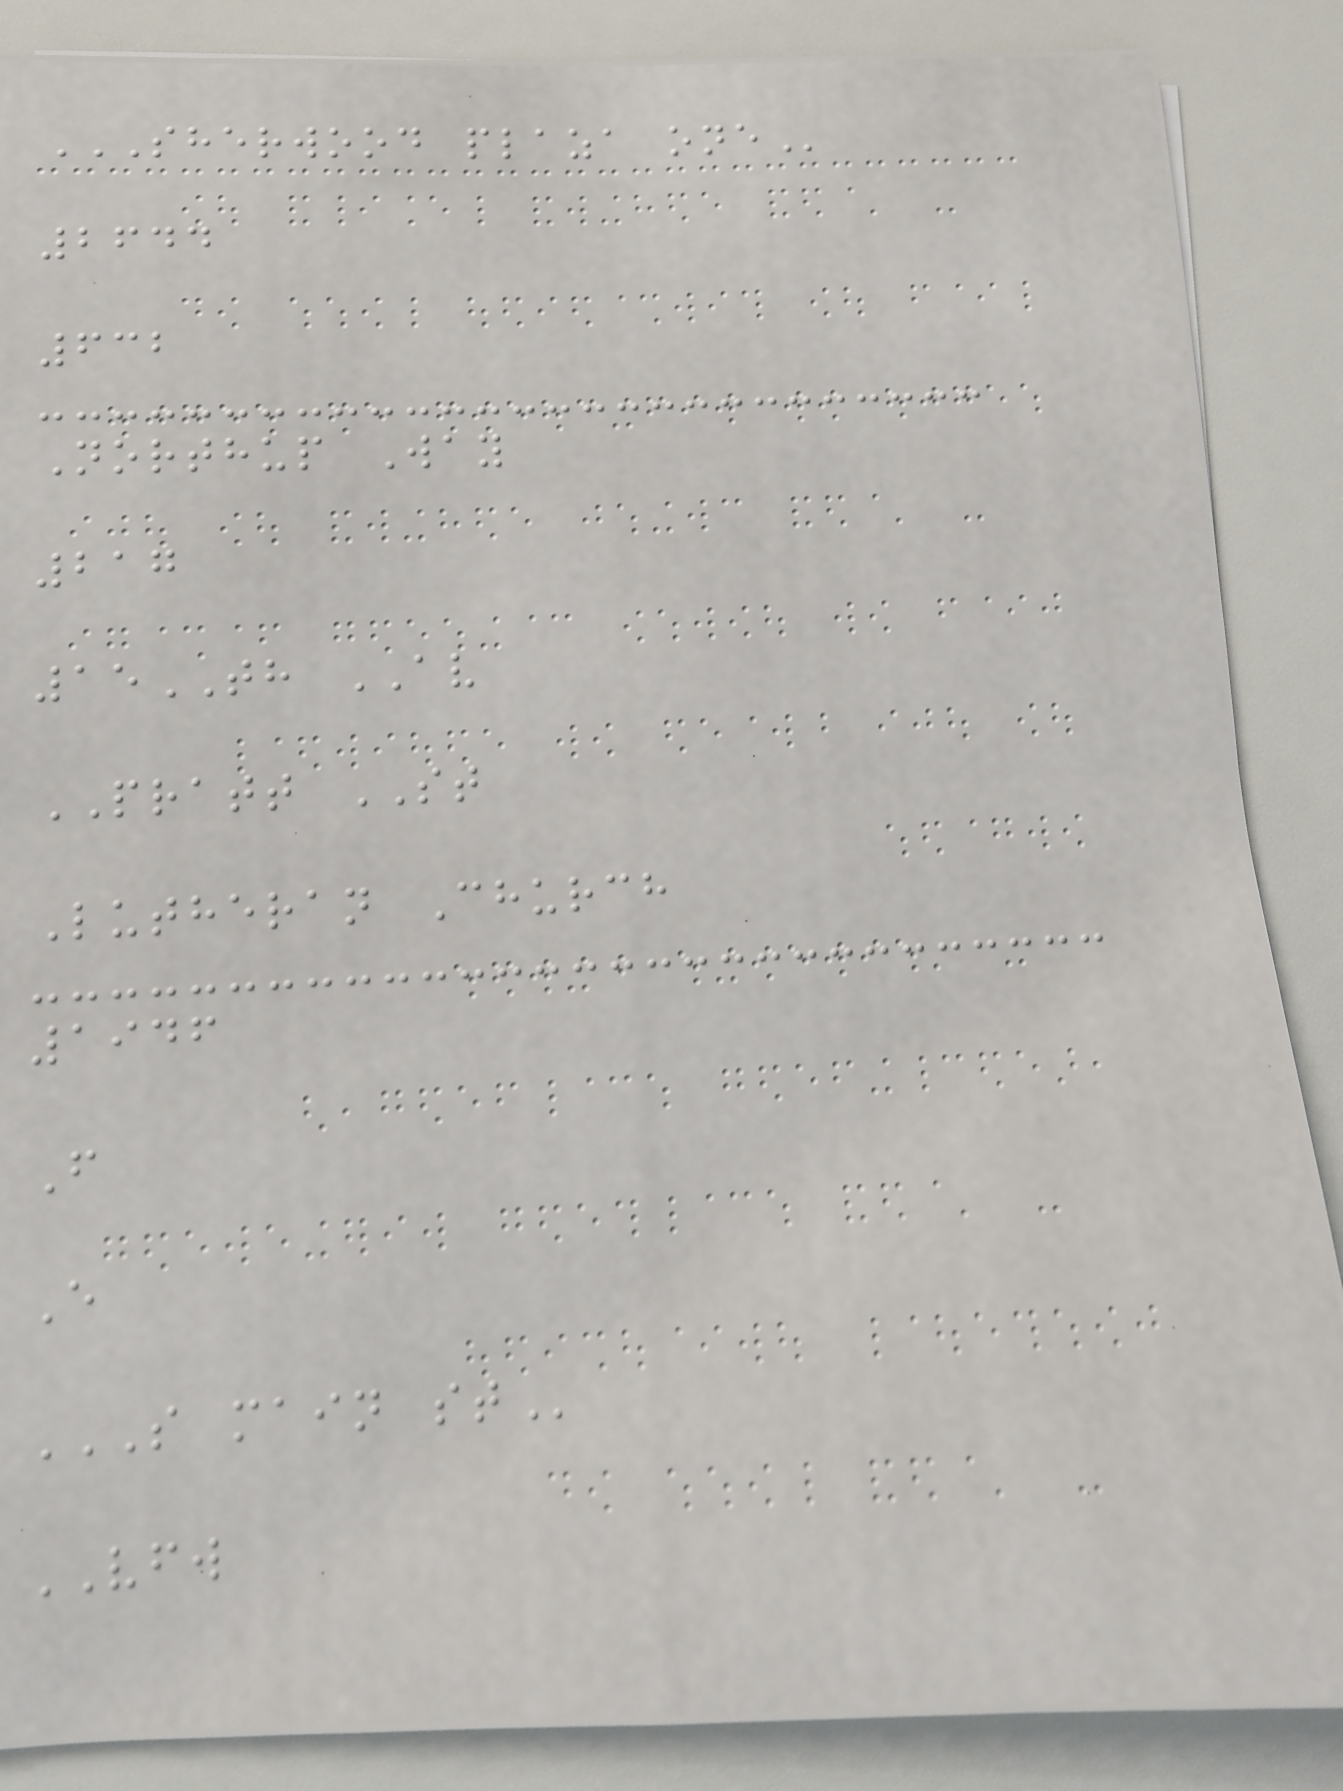SHERWOOD PLAZA ONE
2644
632
Northup Way
217
15TH AV
PRATT ST
Lutheran Church
1946
F
E
S MAIN ST
VFW
